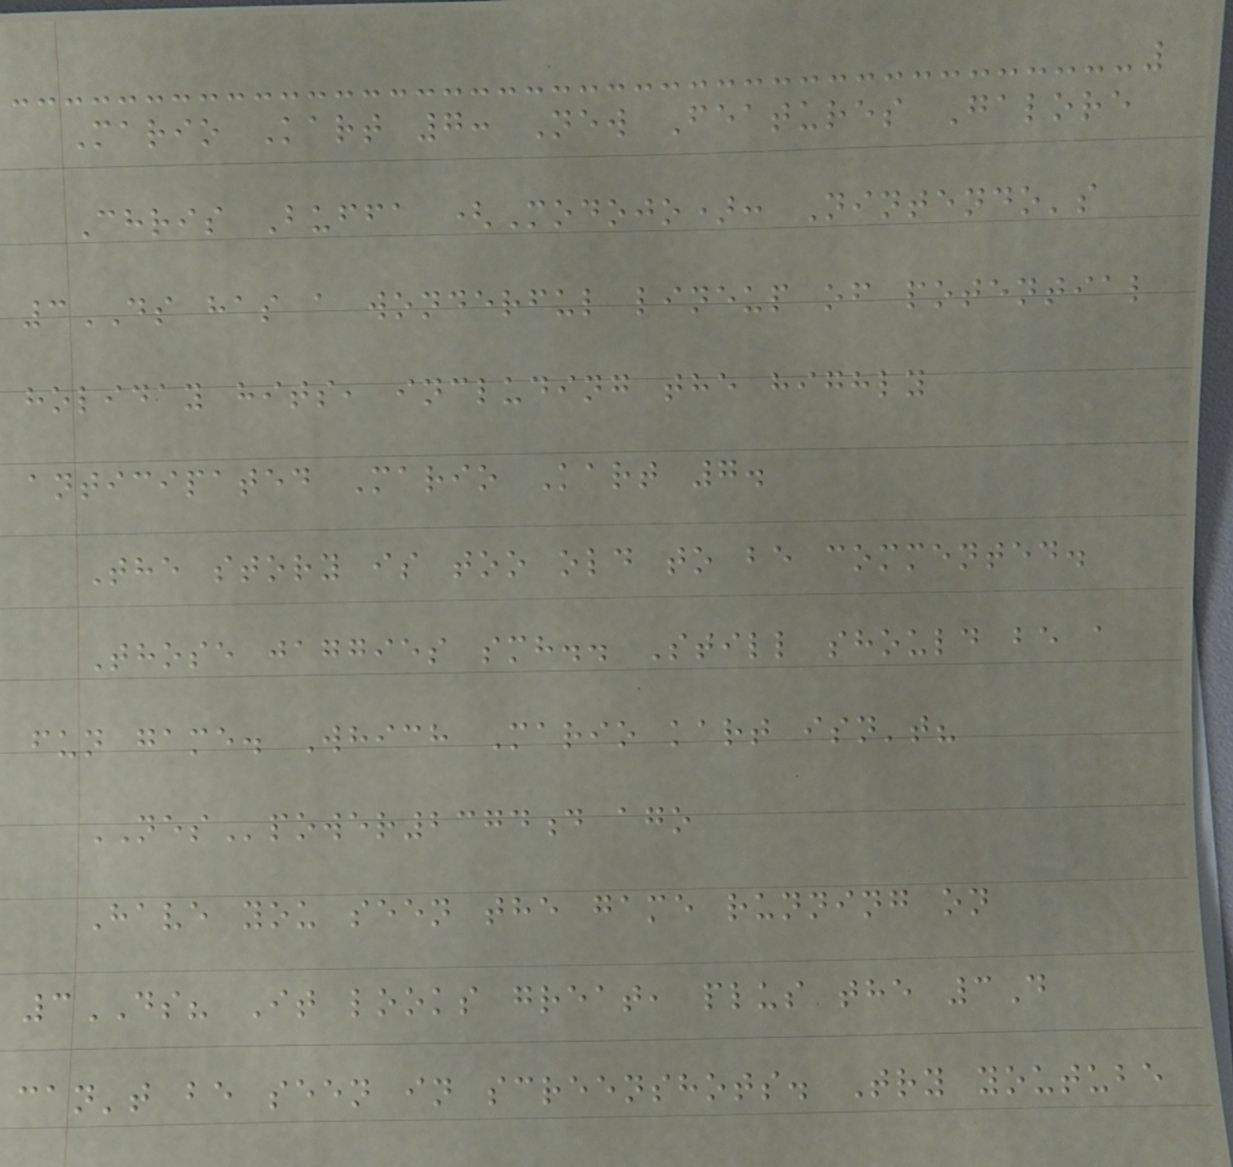Mario Kart 7: New Features Galore
Chris Buffa (Modojo): Nintendo's
3DS has a wonderful lineup of potential
holiday hits, including the highly
anticipated Mario Kart 7.
The story is too old to be commented.
Those jaggies smh.. Still should be a
fun game. Which Mario kart isn't?
NESpower2374d ago
Have you seen the game running on
3DS? It looks great, plus the 3D
can't be seen in screenshots. Try youtube
